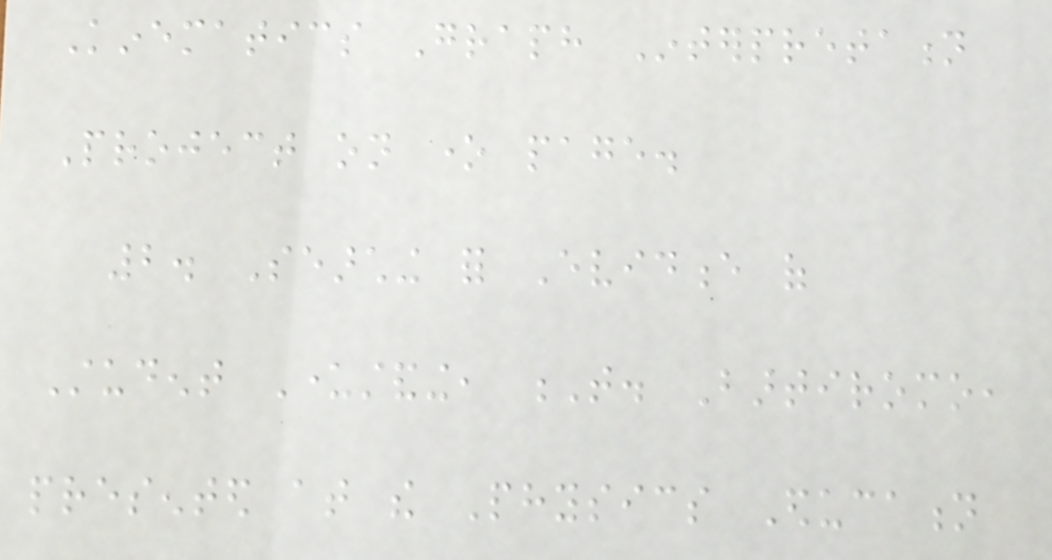Kinematics Graph Interpretation
Project on one page.
2. Searching for Evidence of
Student Understanding, T. Bartiromo,
presented at the Physics Education
